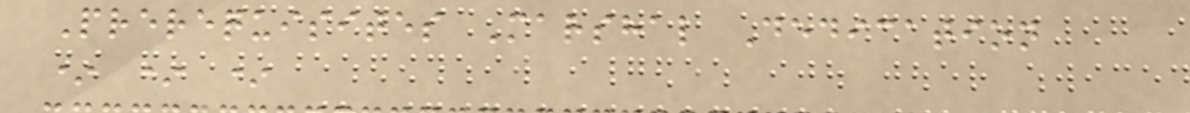Prerequisites Marshal Dedication
* * *
